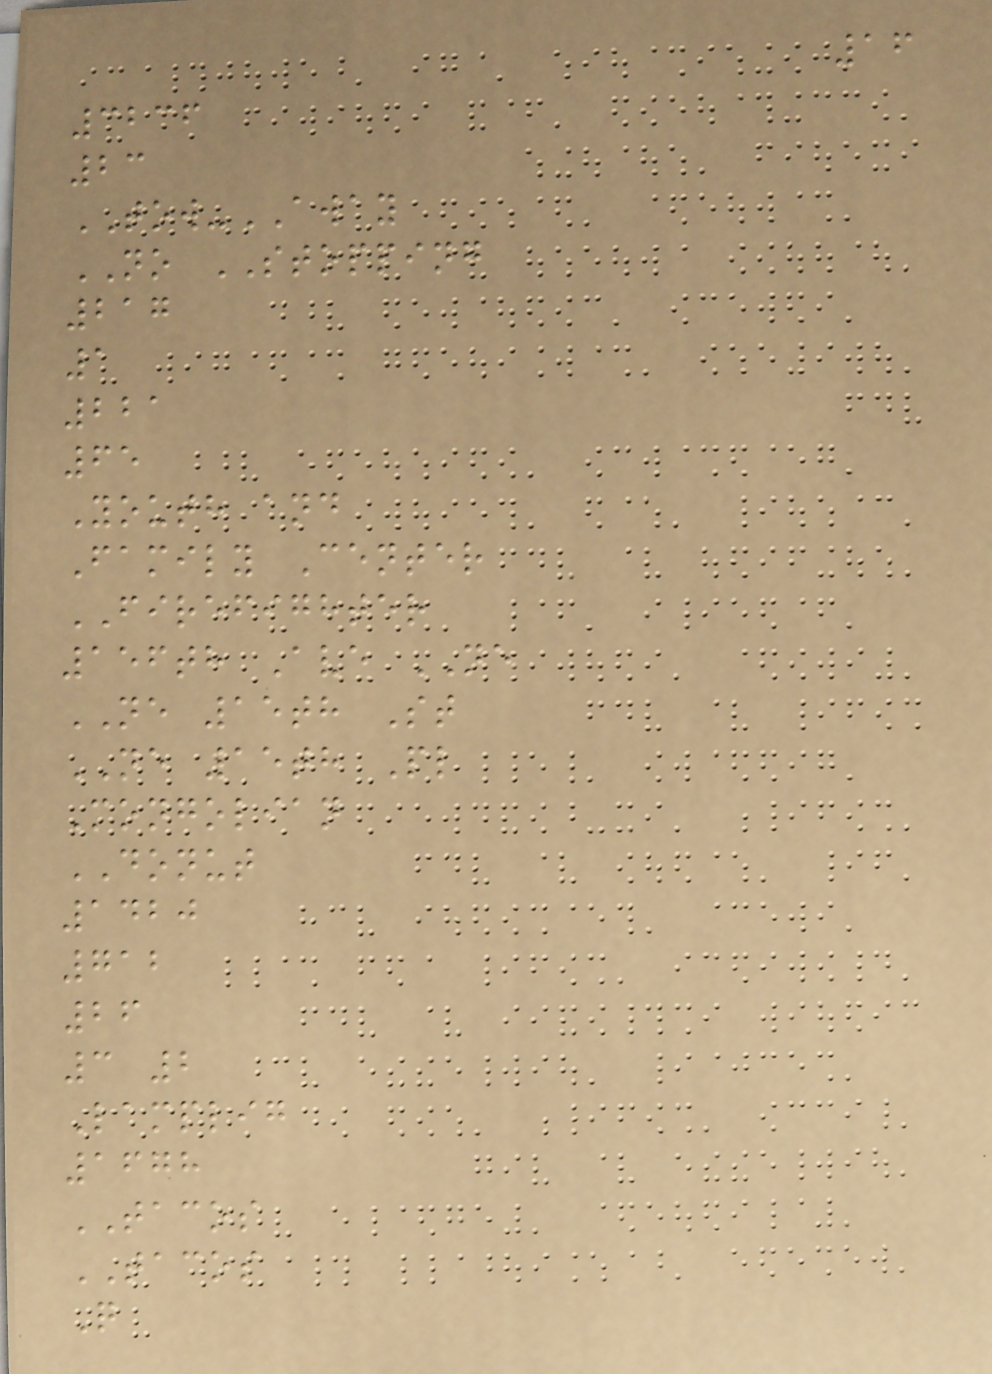16
3236
23
TOW-AWAY
NO STOPPING
217
1
221
65
Youth and
Family Center
FIREFIGHTER
156th Ave NE
NE 15th St
NE 15th Pl
Mongolian
DONUT
1420
712
26
3 2
Lamplig
1678
TACOS
TACOS
Q
